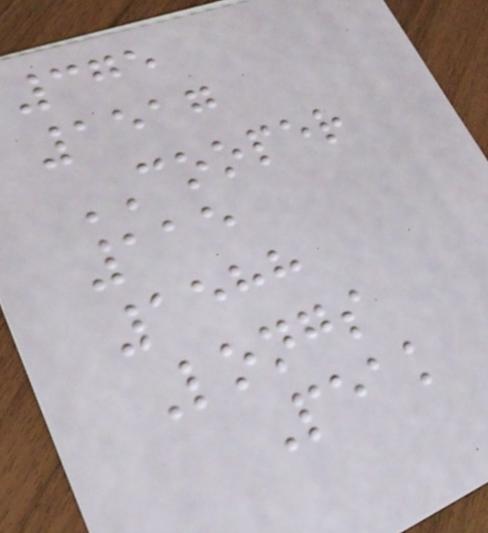375
1517
COOPER
115
1588
Longs
Peak
